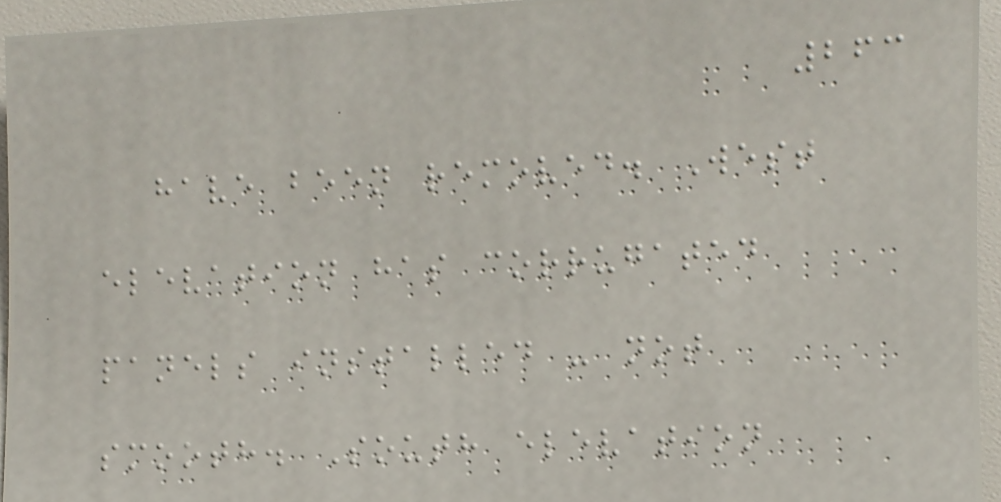263
have been removed. West
elevation has corrugated
panels installed - not
smooth. South elevation
